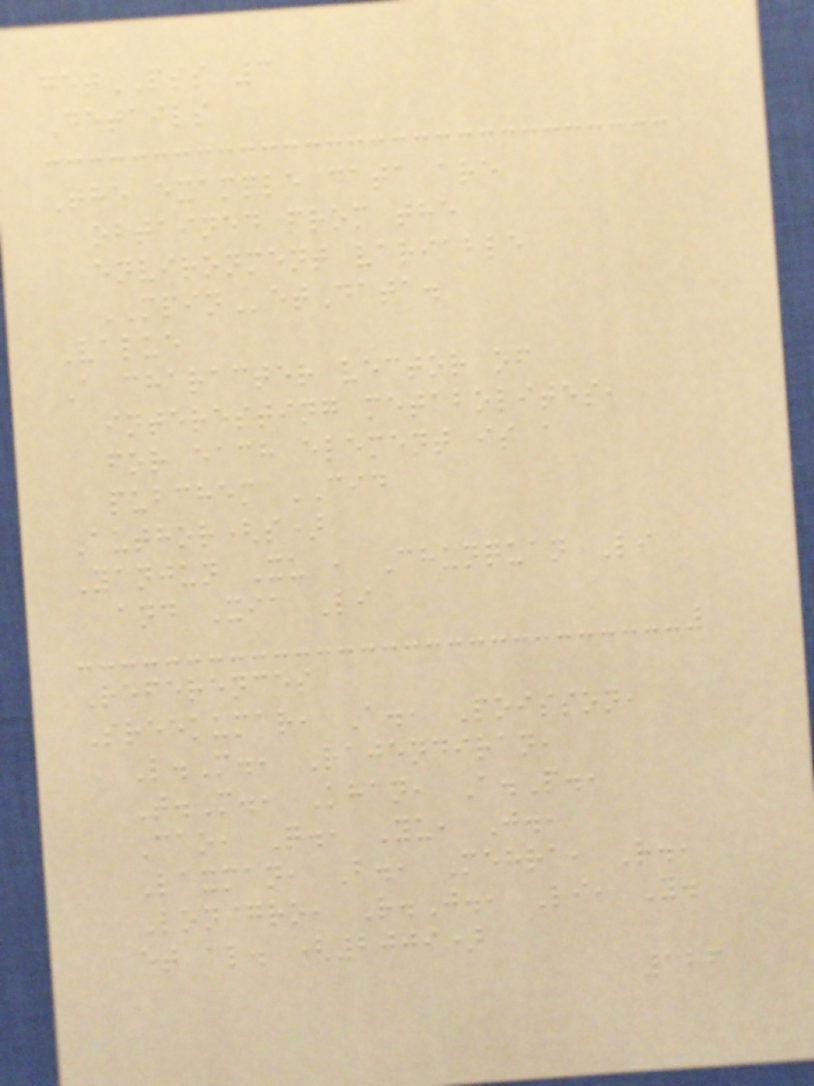getPSS 3
Details
The example data are
obtained from the
environment variable
MPINetData.
Value
A character vector of
interesting metabolites,
for each element is a
pubchem CID
Author(s)
Yanjun Xu , Chunquan Li
and Xia Li
References
Sreekumar, A., Poisson,
L.M., Rajendiran,
T.M., Khan, A.P.,
Cao, Q., Yu, J.,
Laxman, B., Mehra, R.,
Lonigro, R.J., Li, Y.
et al. (2009)
126
